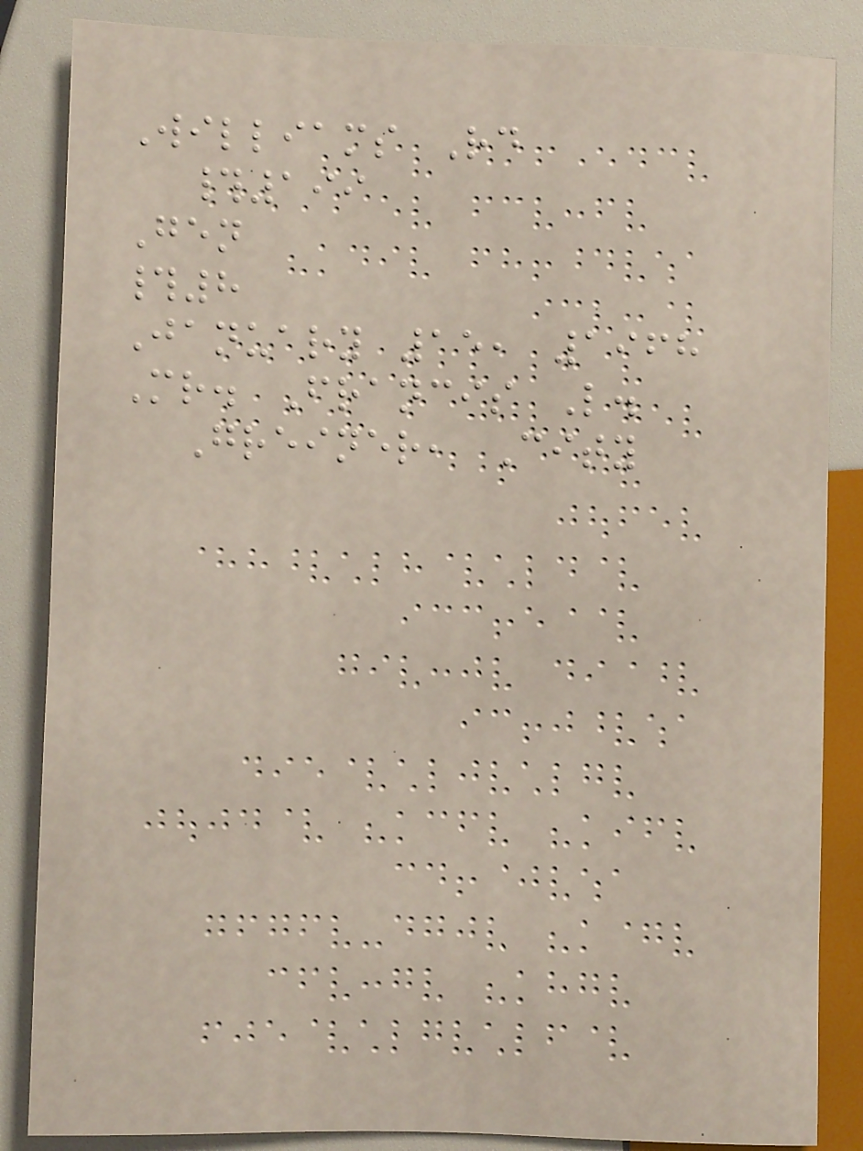Williams Rd
#199
Gen
#8
January 15, 1968
Mr. Francis L.
Greiner, City
